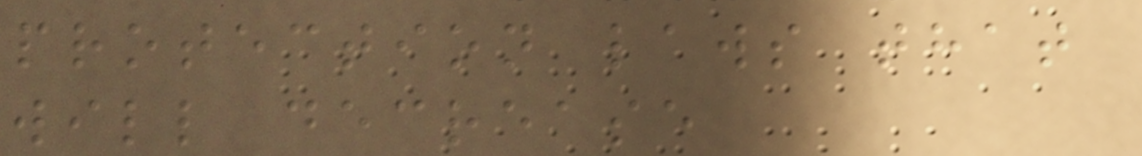protection laws that
will decrease
